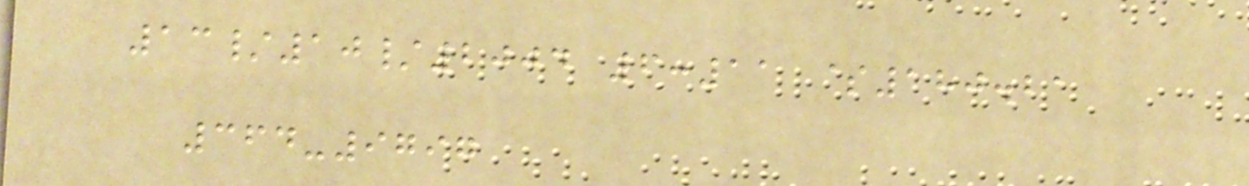13/10/2004 6:11 $180.21
364-9797
